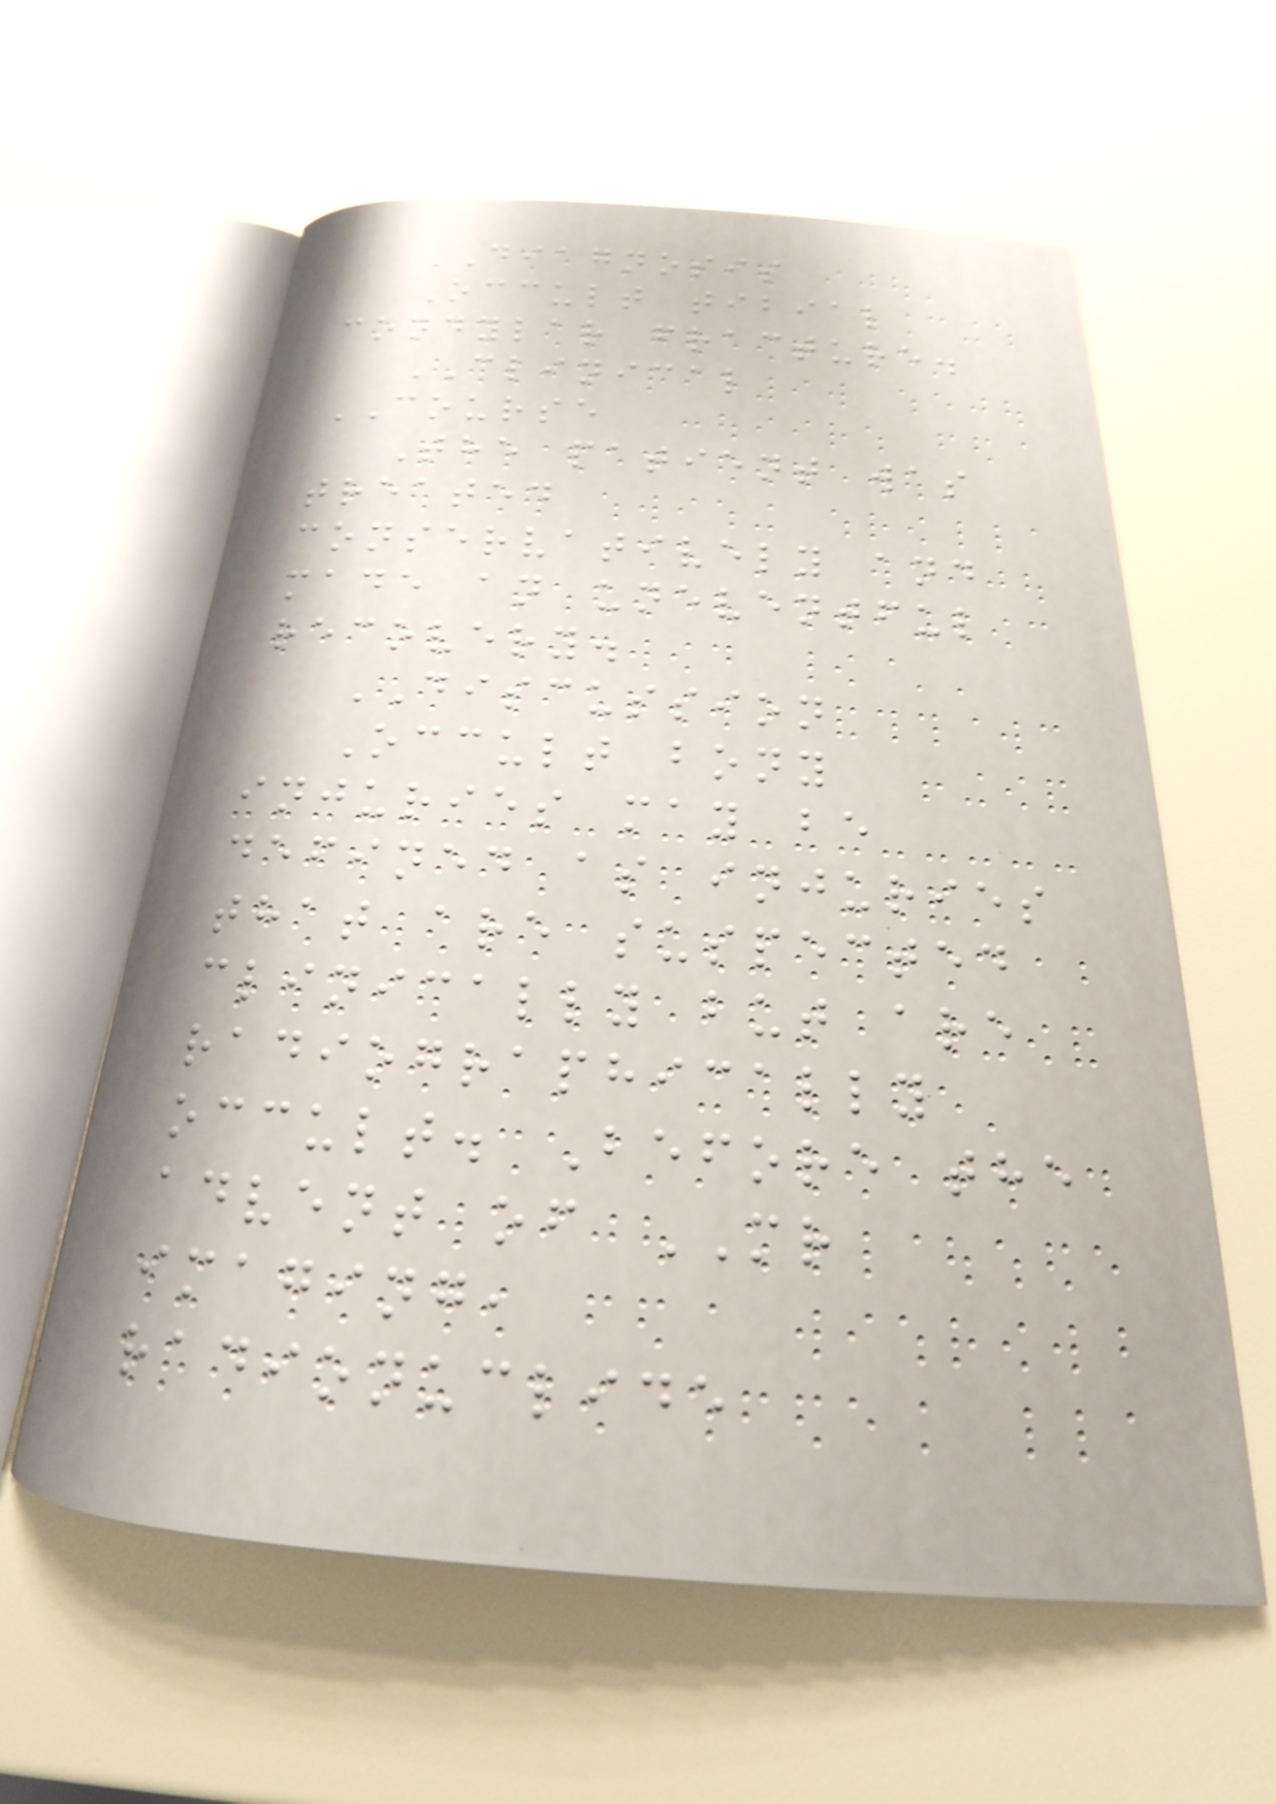DIAGNOSIS
Occult tibial
condylar fracture.
CLINICAL
COURSE
The patient was
treated
conservatively and
made an uneventful
recovery.
DISCUSSION
Occult bony
injuries may be
defined as injuries
that are suspected
clinically but are
radiographically
occult. Before the
advent of MR
imaging,
radionuclide
